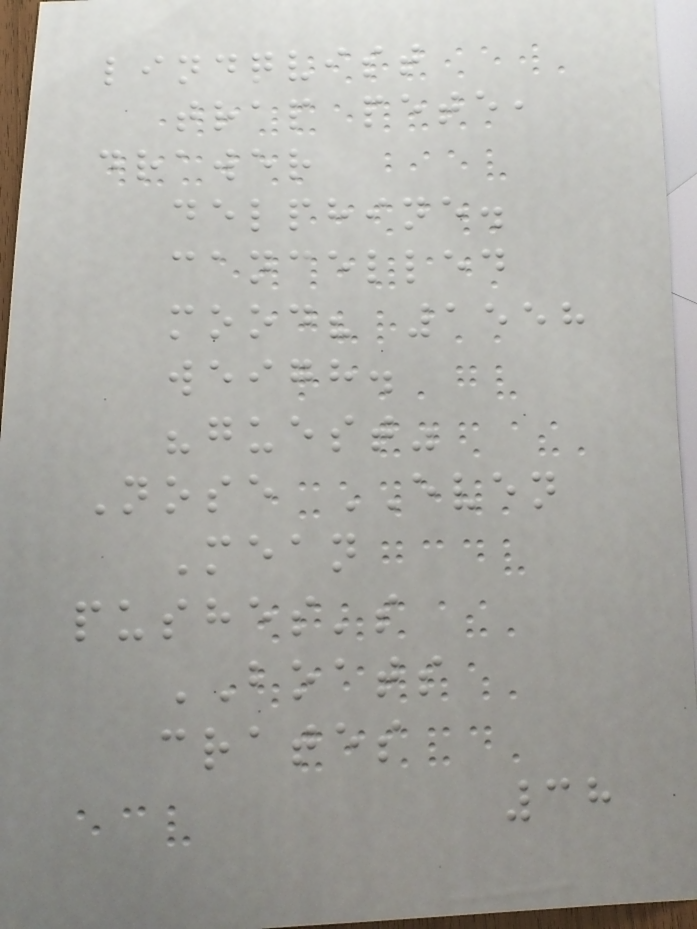lindqvist
trap pete,
drawer
delphine.
cancelled
mood? 1558
weigh.
"guest"
Nose EVEN
Mean
pushes's
BOATS
crates
38
